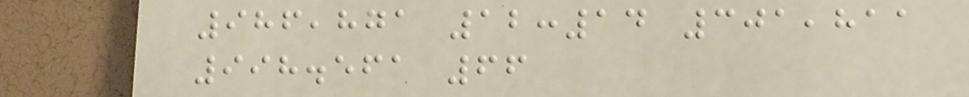986,871 12:14 301,811
998.561 66
